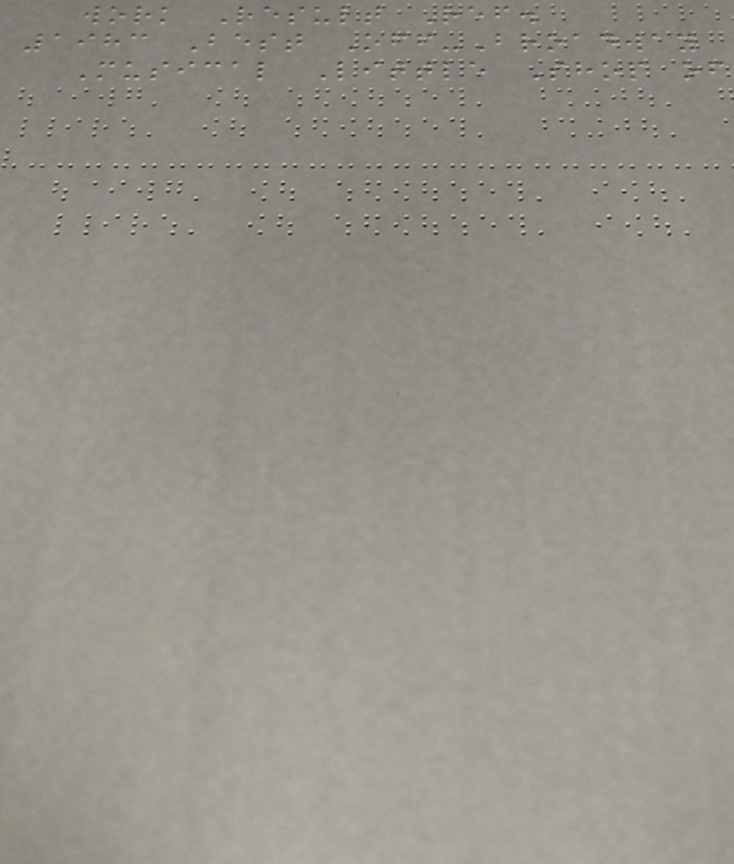work Result Ref.
1983 Best Off-Broadway
Musical Little Shop of
